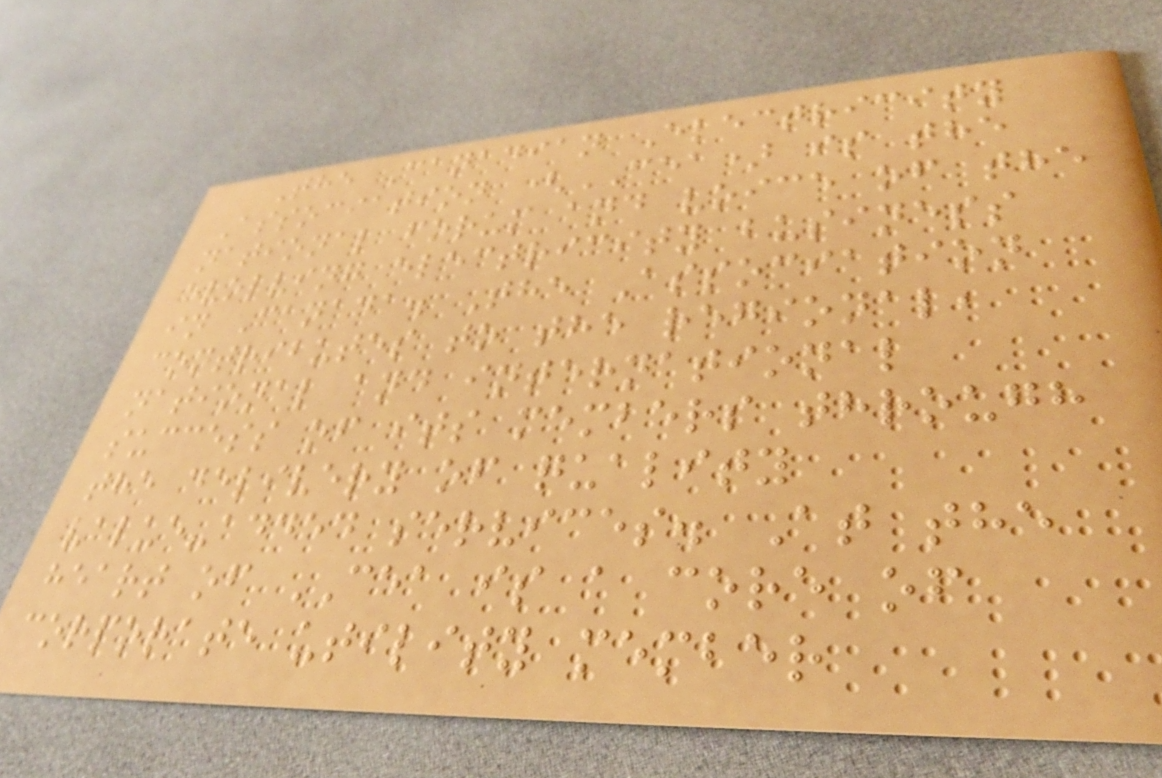The Canadian Electricity
Association (CEA) is the
national forum and voice of the
evolving electricity business
in Canada. The Association
contributes to the regional,
national and international
success of its members through
the delivery of quality
value-added services. At the
heart of CEA is a core of
corporate utility member
